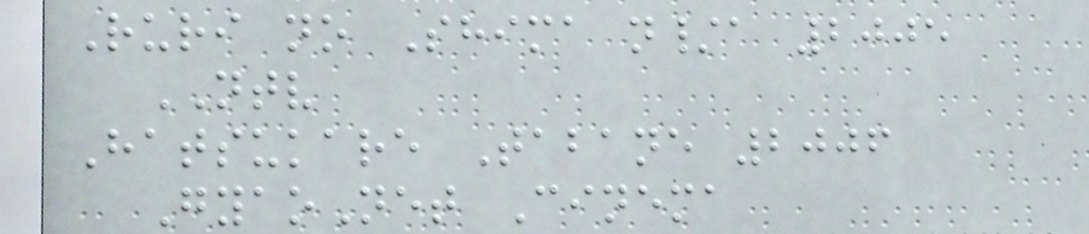Ruri no Shima n/a 2005
NTV
Hatsukare Tabane 2006
GyaoNet Cinema
